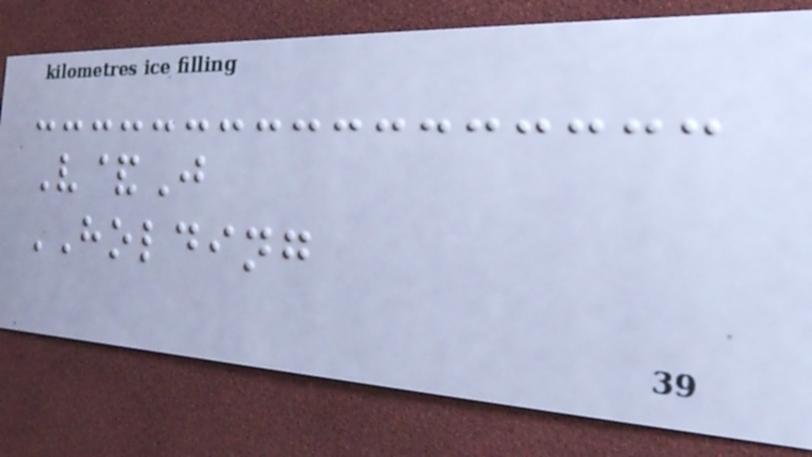V&J
HOLDING
